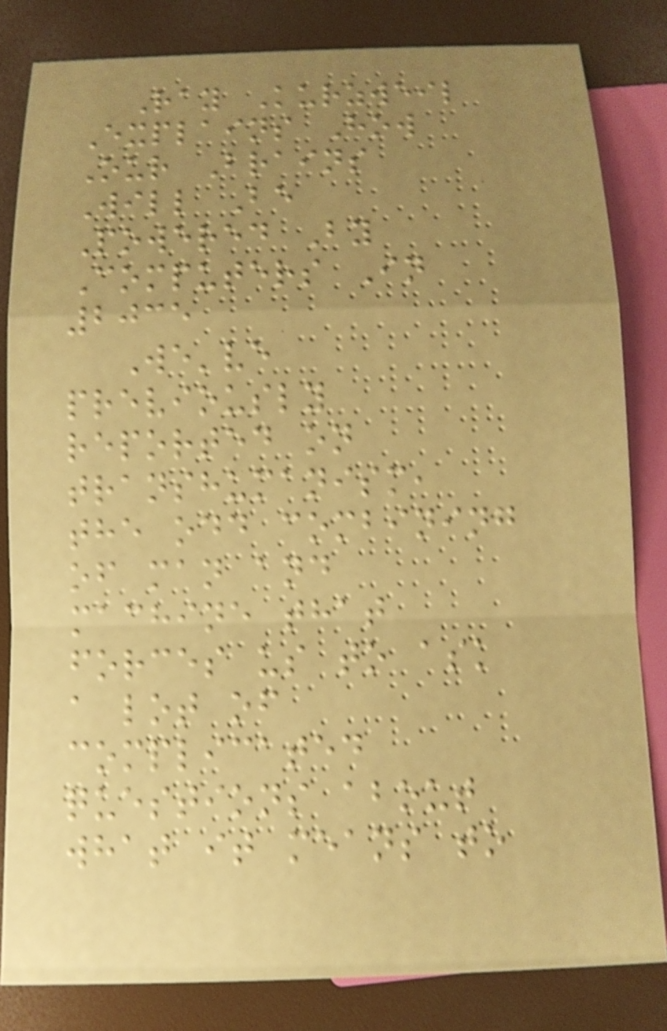Ray Kurzweil
Explains How
Our Brains
Will Be
Powered By
Computers In
2035
We've
previously
reported on
transhumanism,
the odd combining
of man and
machine that
forces us to ask
a lot of
complicated
questions about
what it means to
